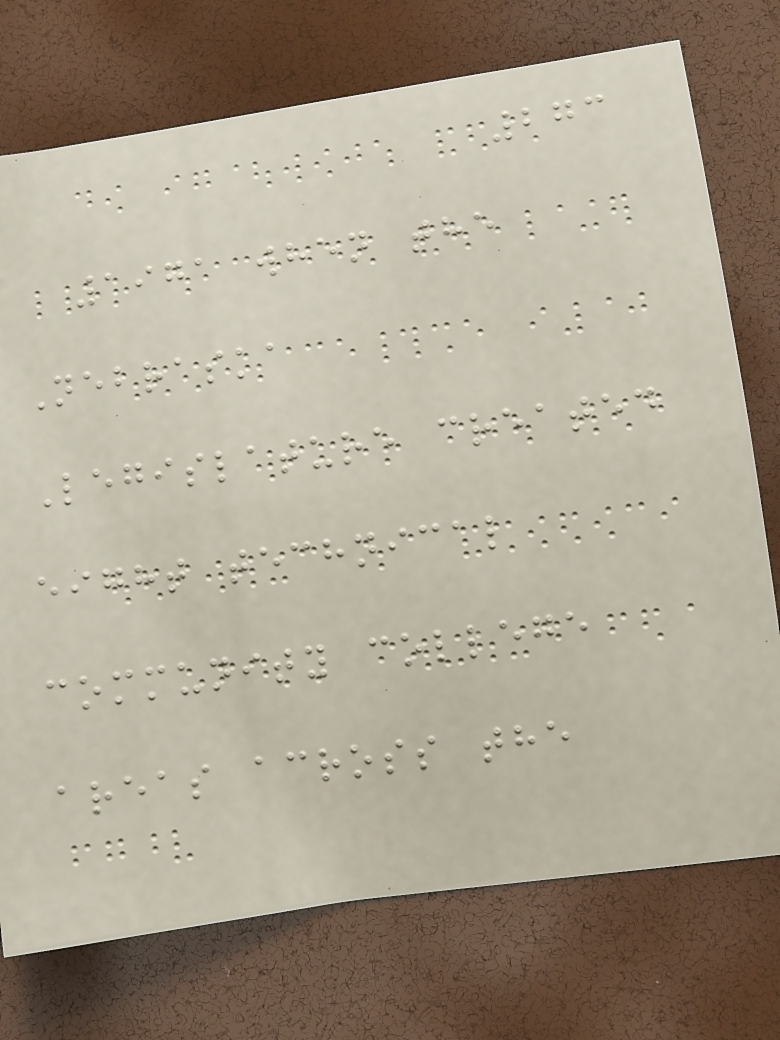273
1971 when the
Nebraska
Legislature created
eight technical
community college
areas across the
